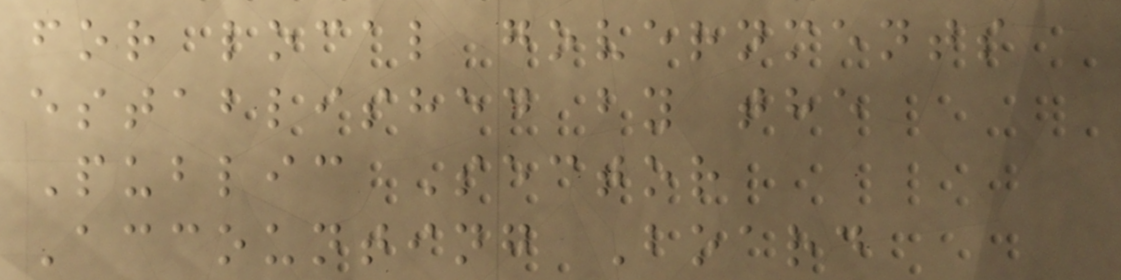for local governments
established by the
Public Sector
Accounting Board
